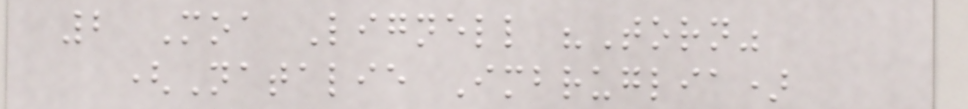2 Moa Lignell "Torn"
(Natalie Imbruglia)
